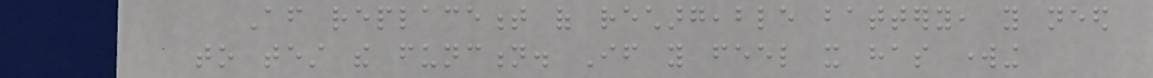After replacement of rechargeable battery, you need
to test the function. If you feel it has working
